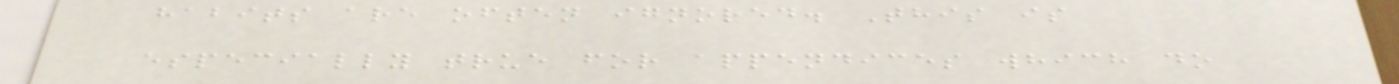habits are often ignored. This is
especially true for appendices which do
